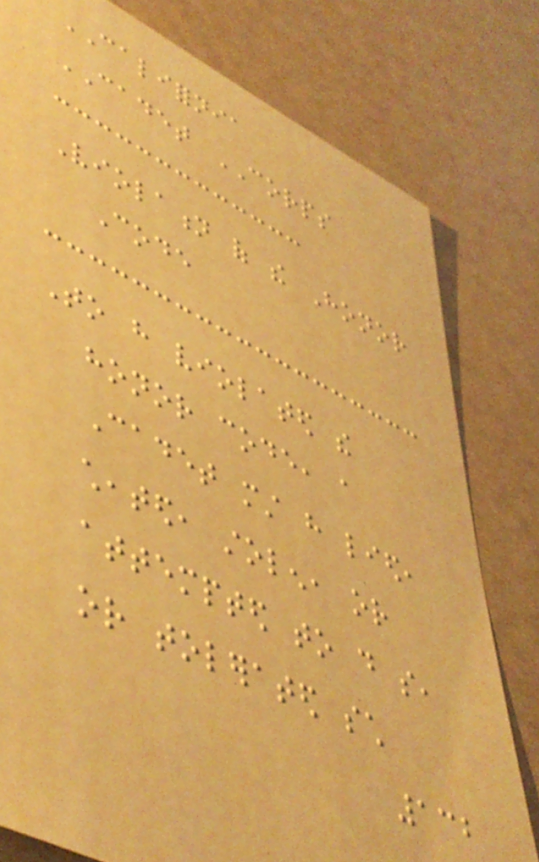CALIFORNIA
CADET CORPS
Violation of the Honor
Code
To have violated the
honor code, a
Cadet must have lied,
cheated, stolen, or
attempted to do so,
or tolerated such
132
